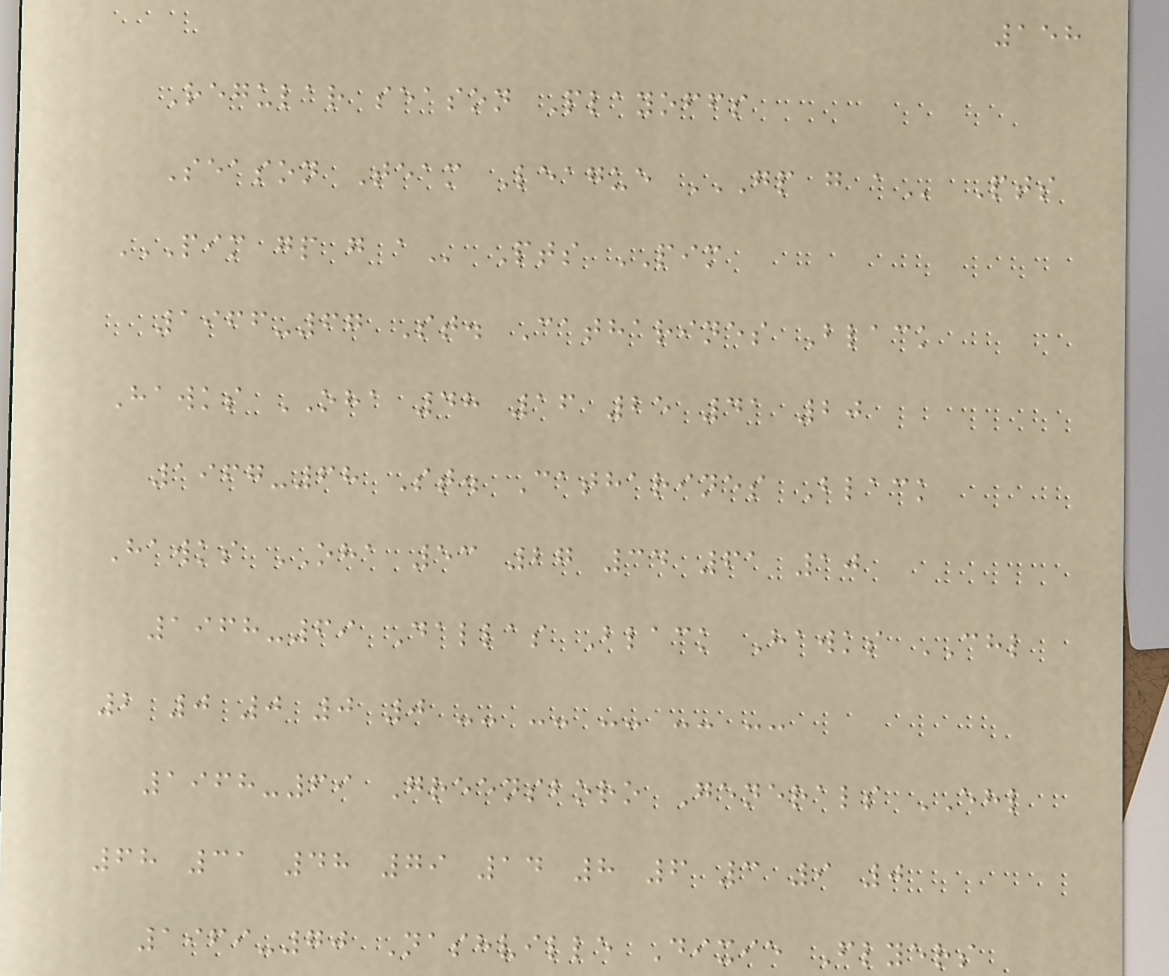158
Regular season Playoffs
Season Team League GP G A Pts
PIM GP G A Pts PIM
1966-67 St. Catharines Black
Hawks OHA 48 16 25 41 20
1967-68 St. Catharines Black
Hawks OHA 53 27 34 61 10
1968-69 Dallas Black Hawks CHL
2 0 0 0 0 -- -- -- -- --
1968-69 Greensboro Generals EHL
68 31 48 79 14 8 6 3 9 0
1969-70 Nashville Dixie Flyers
